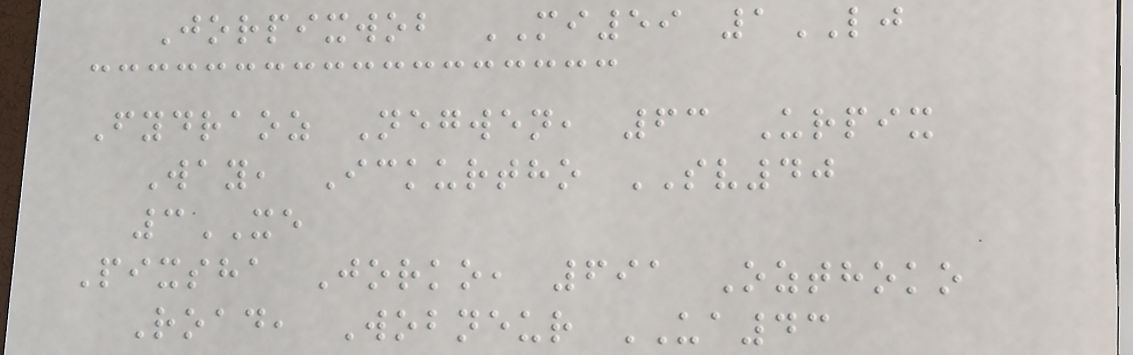Jorpixwob MI59 1LJ
Fydraoz Negwen, 63 Urpix
Way, Ickurtho SV40
3XE
Pixsha Jorko, 691 Ozthoko
Road, Wobneur UA43
